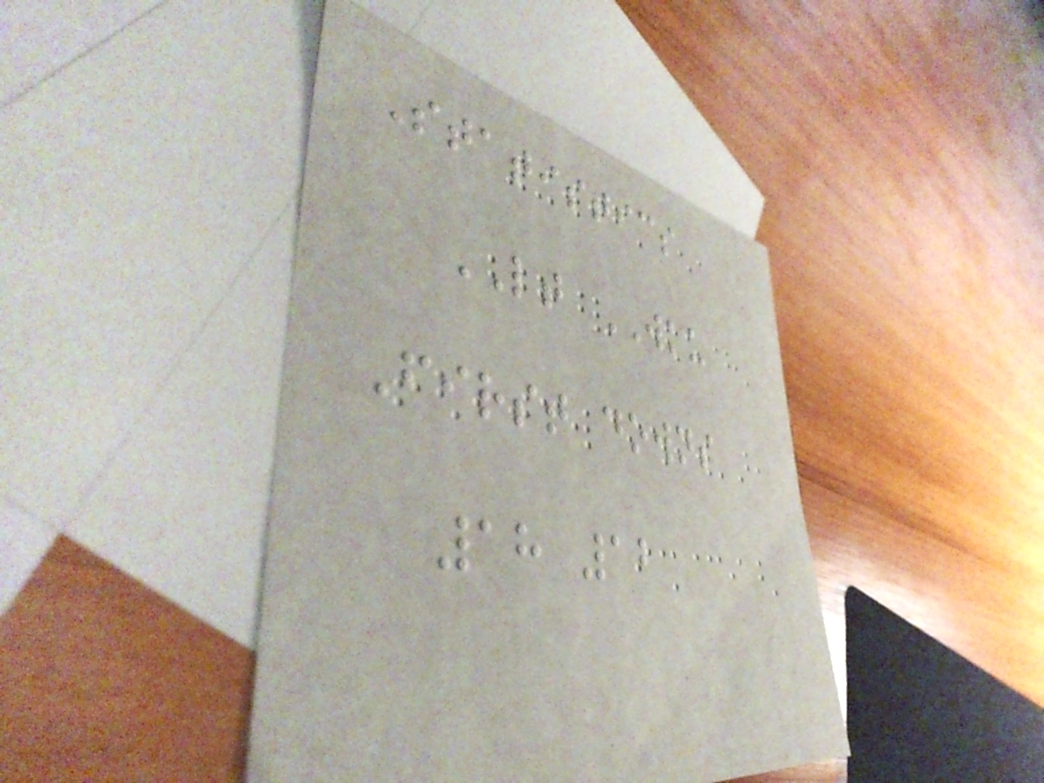Statistics
LT WKU
First downs
18 12
